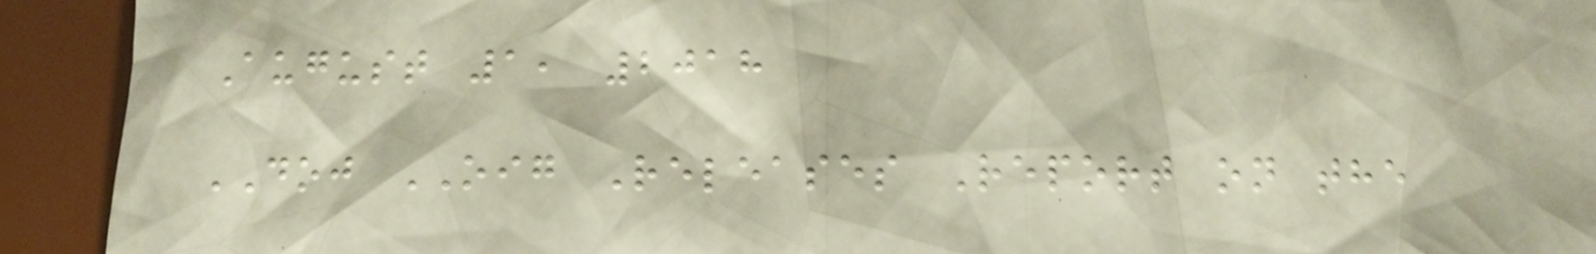August 1, 2018
DOJ OIG Releases Report on the
